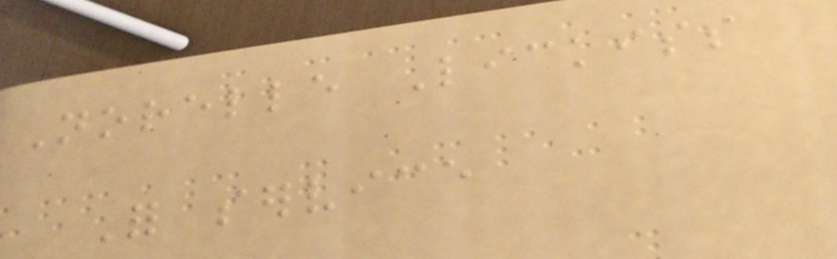Norelle Lickiss
For service
